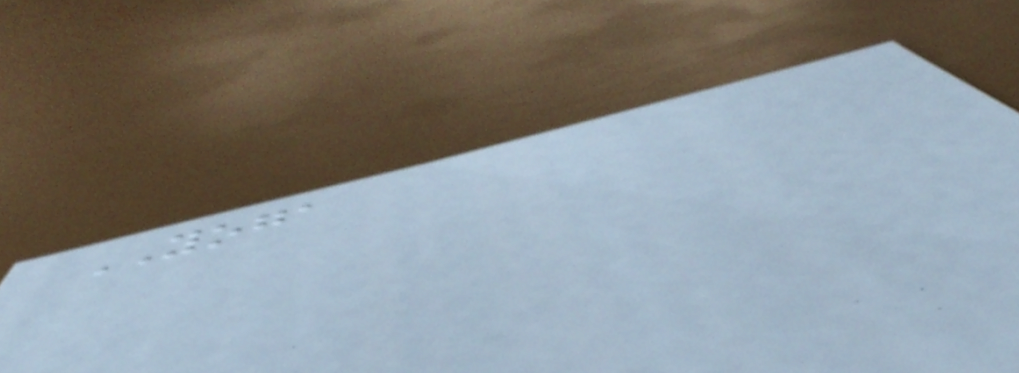YOGA
